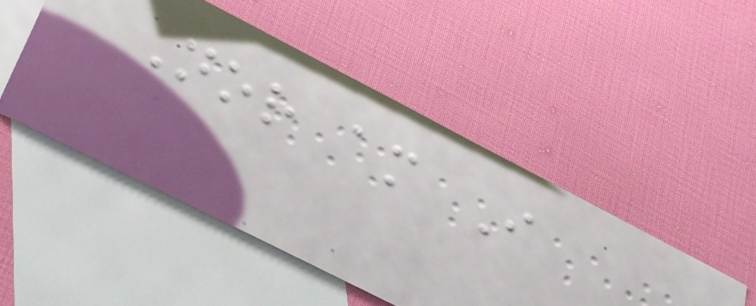Nor am I
